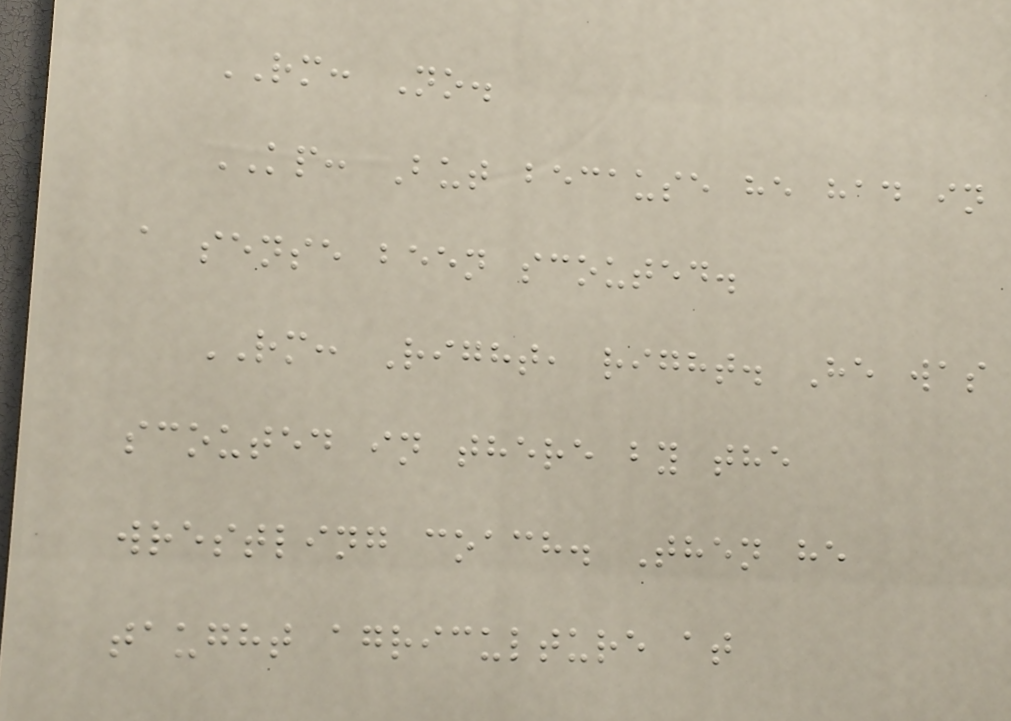RM: No.
KP: But because he had in
a sense been scouted.
RM: Right, right. He was
scouted in there by the
wrestling coach. Then he
taught agriculture at
